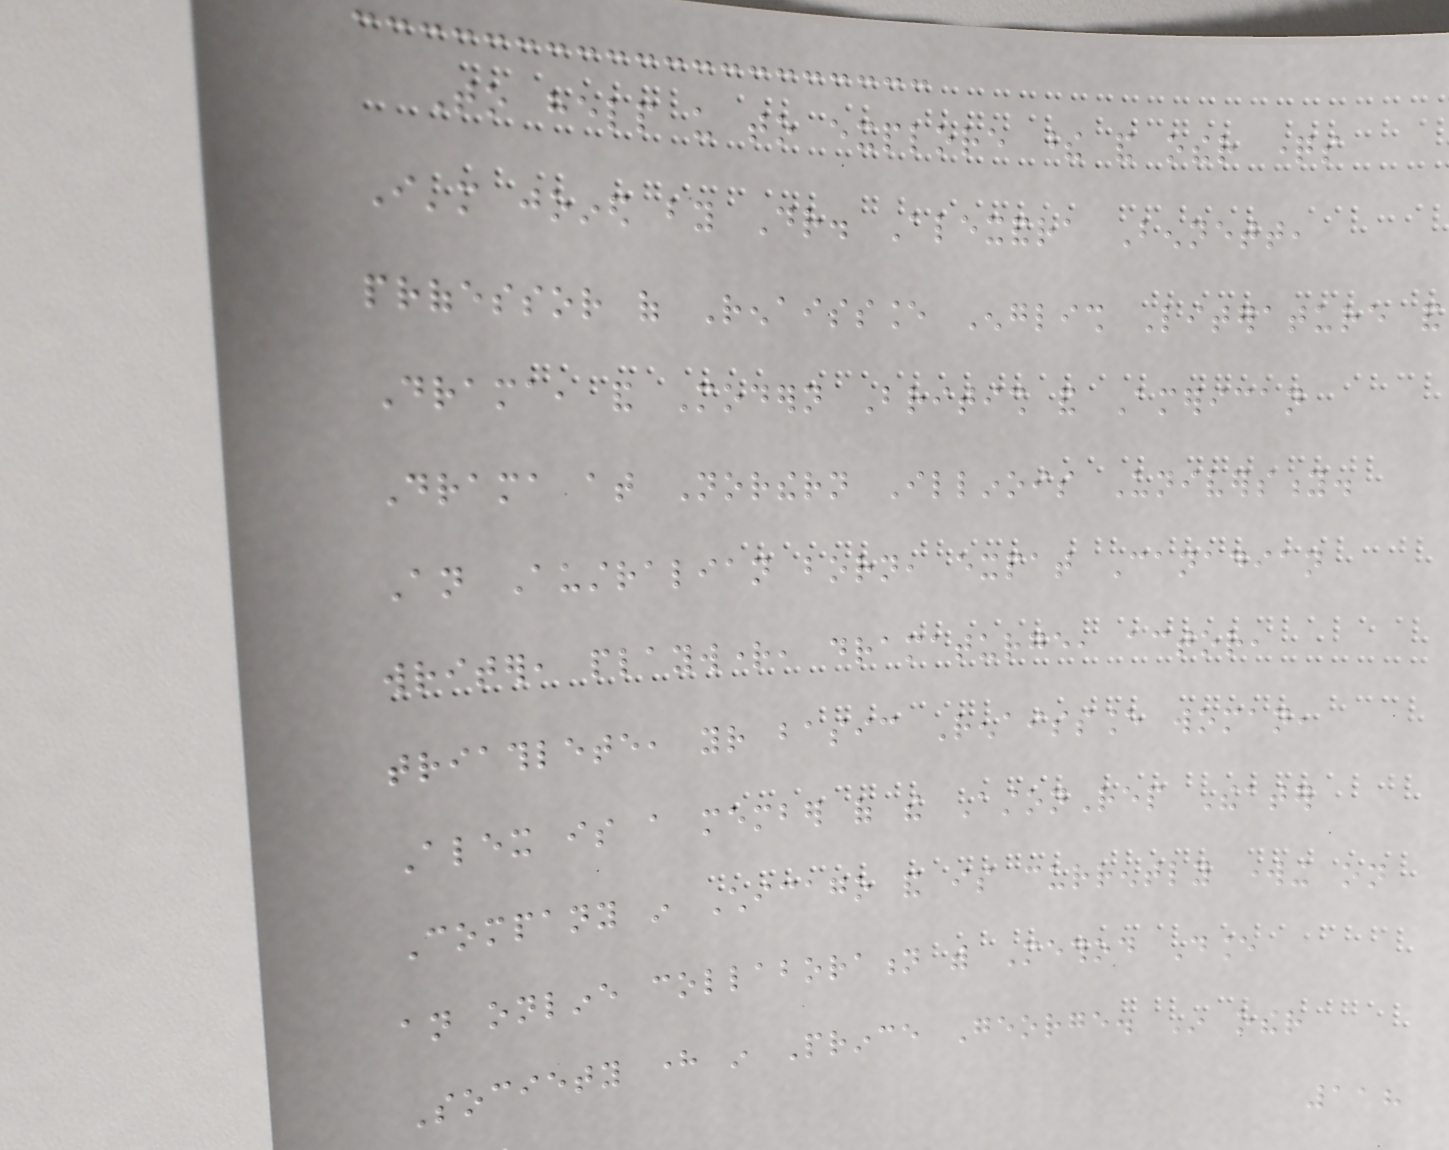To help us to explore these and other questions
I'm joined by Dr. Alexandra Bennett,
professor of Renaissance English Literature and
Drama, and Modern British and American
Drama at Northern Illinois University.
An Australian born, expat Canadian
writer, playwright, dramaturge, actor,
triathlete, your basic Renaissance woman,
Alex is a member of the AstonRep Theater
Company in Chicago and is currently working on
an online collaboration with Method Dance
Society here in Prince George. In other
118
